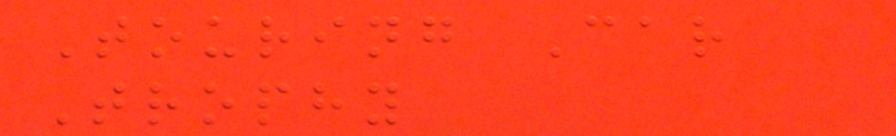Touring Car
Trophy
